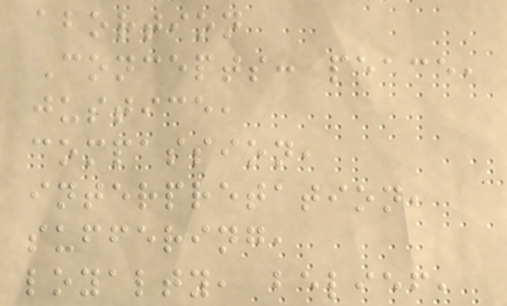abortion
Concepts: peace,
justice,
compassion,
interpretation,
suffering,
loyalty, belief,
